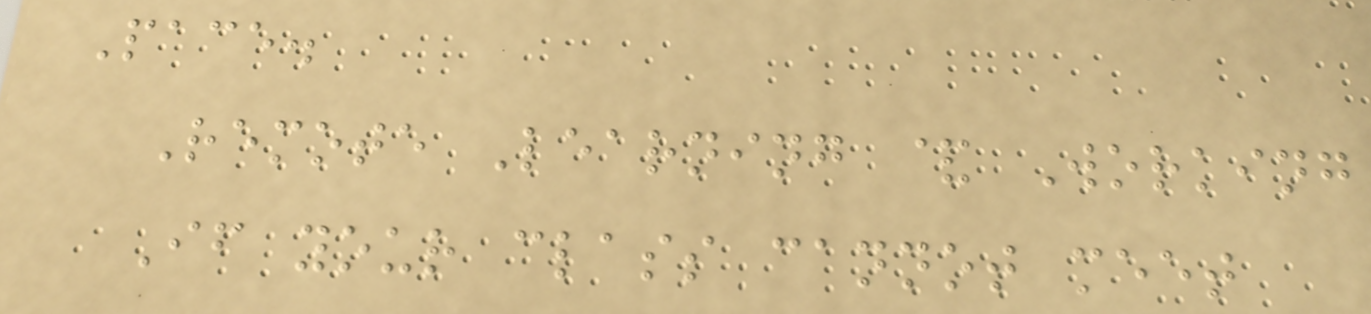Pace.
Remote Learning & Working
If your class cannot meet
